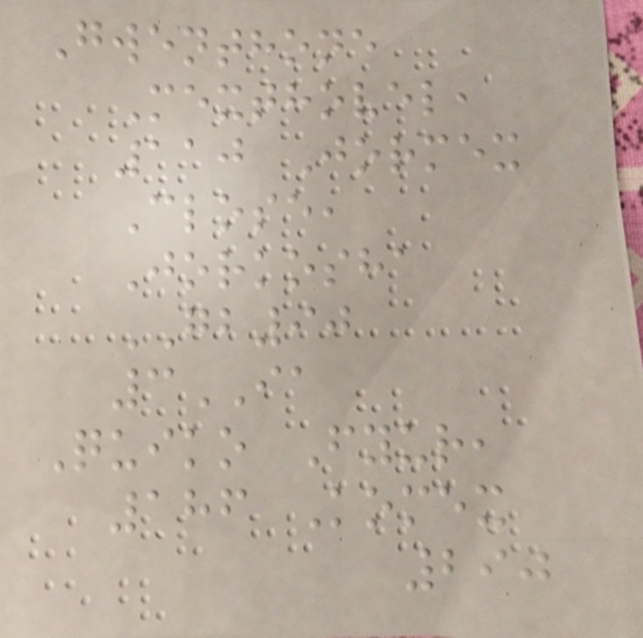Gwenthone
Mexthovel,
110 Jormex
Close,
Jorkosha
GB90
3IA
Quiko Fyur,
186 Komex
290
